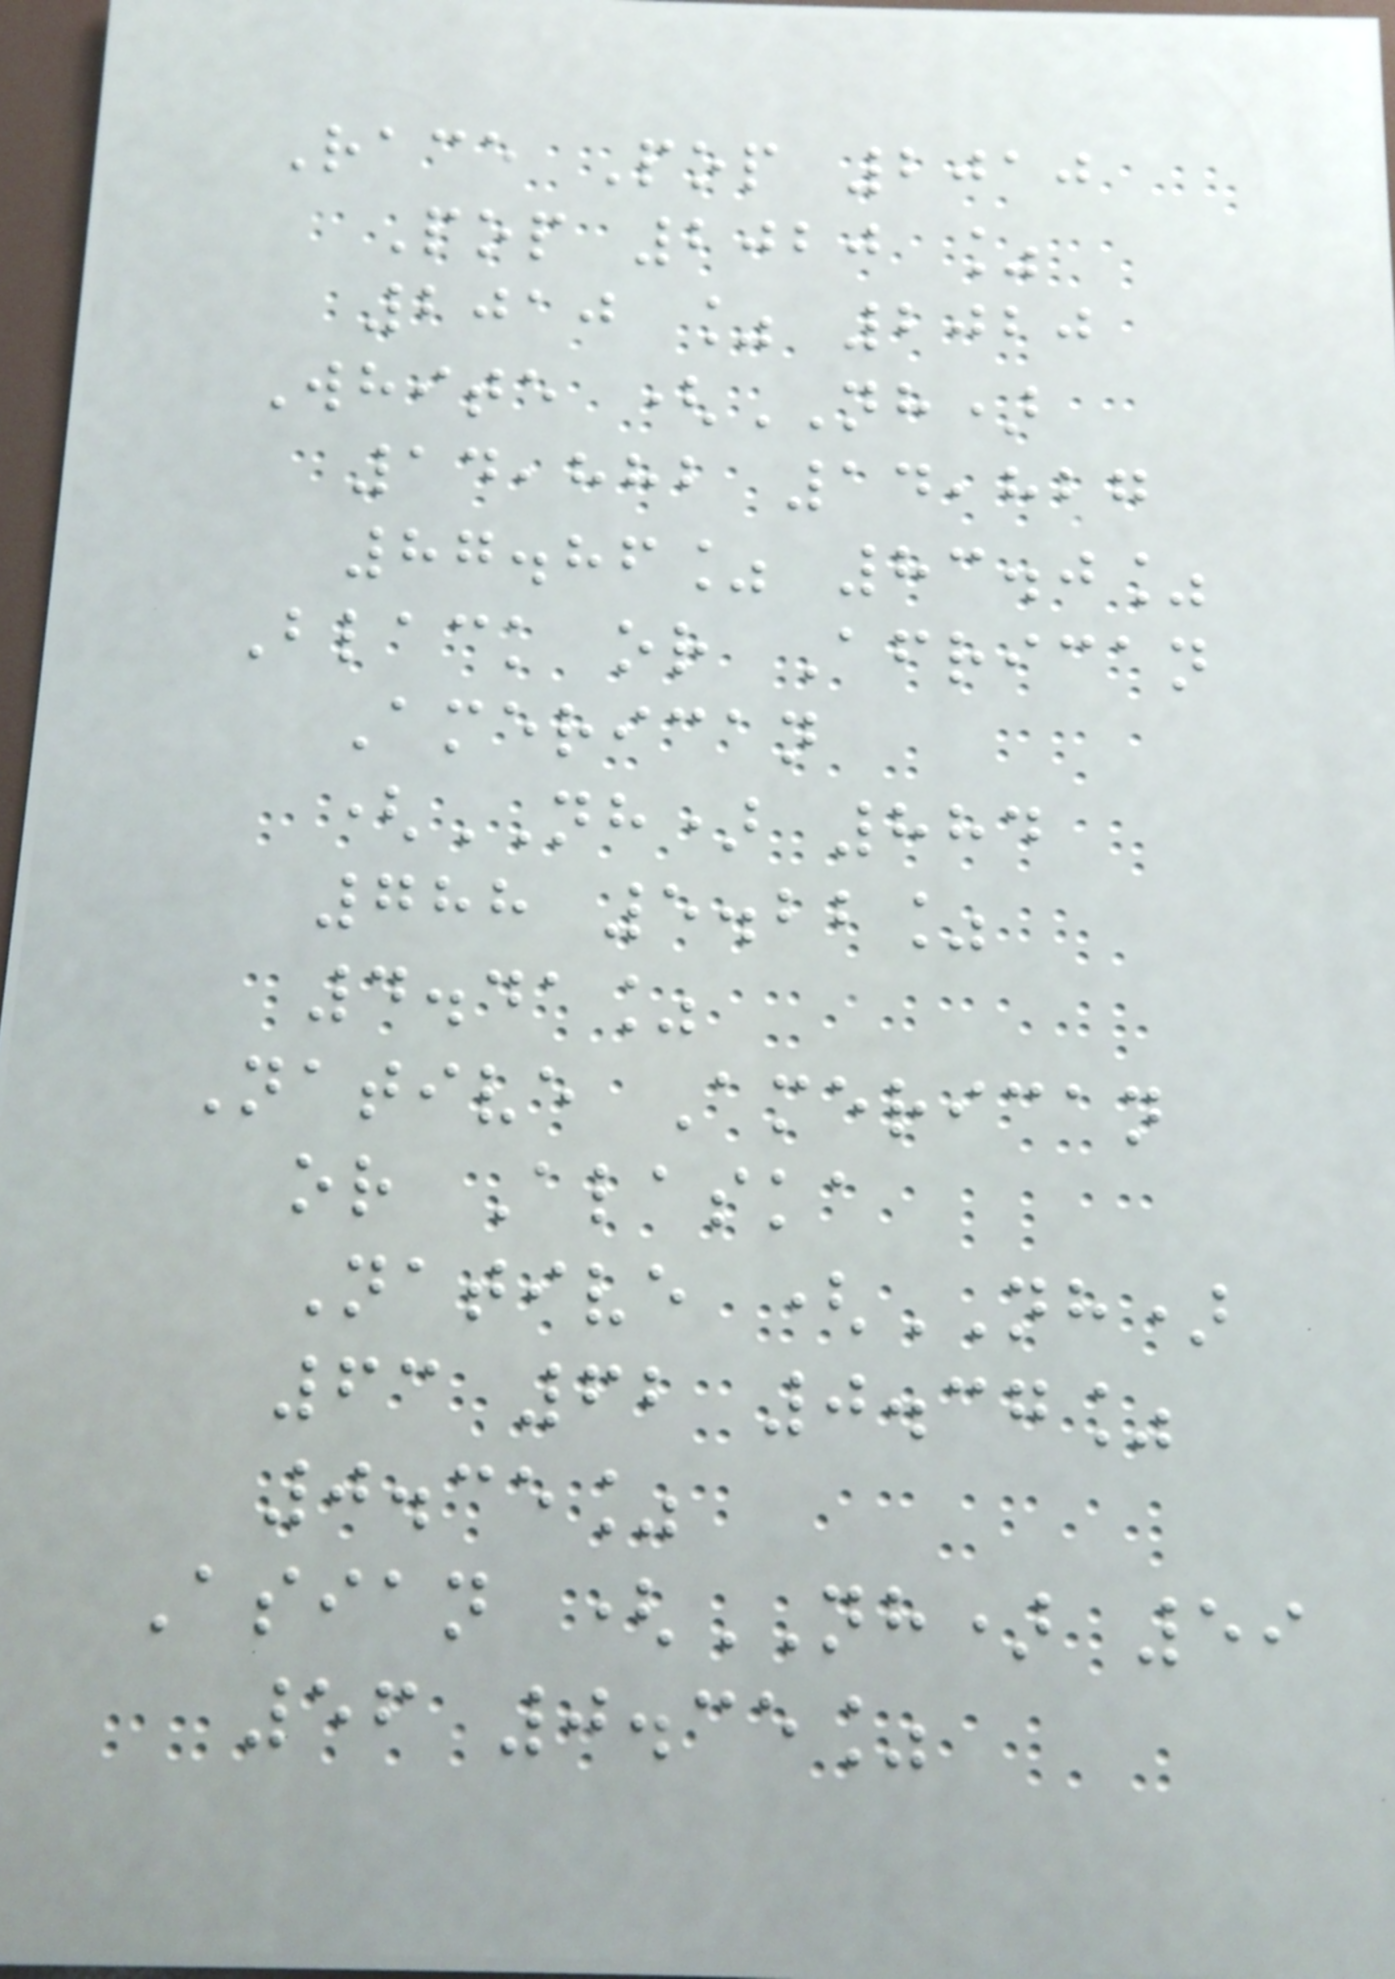Race Pop 2010
Pop 2020 %
2010 % 2020
White (NH)
14,882 14,827
87.86% 83.0%
Black or African
American
(NH) 884
788 5.22%
4.41%
Native American
or Alaska
Native (NH)
63 62 0.37%
0.35%
Asian (NH) 59
56 0.35%
